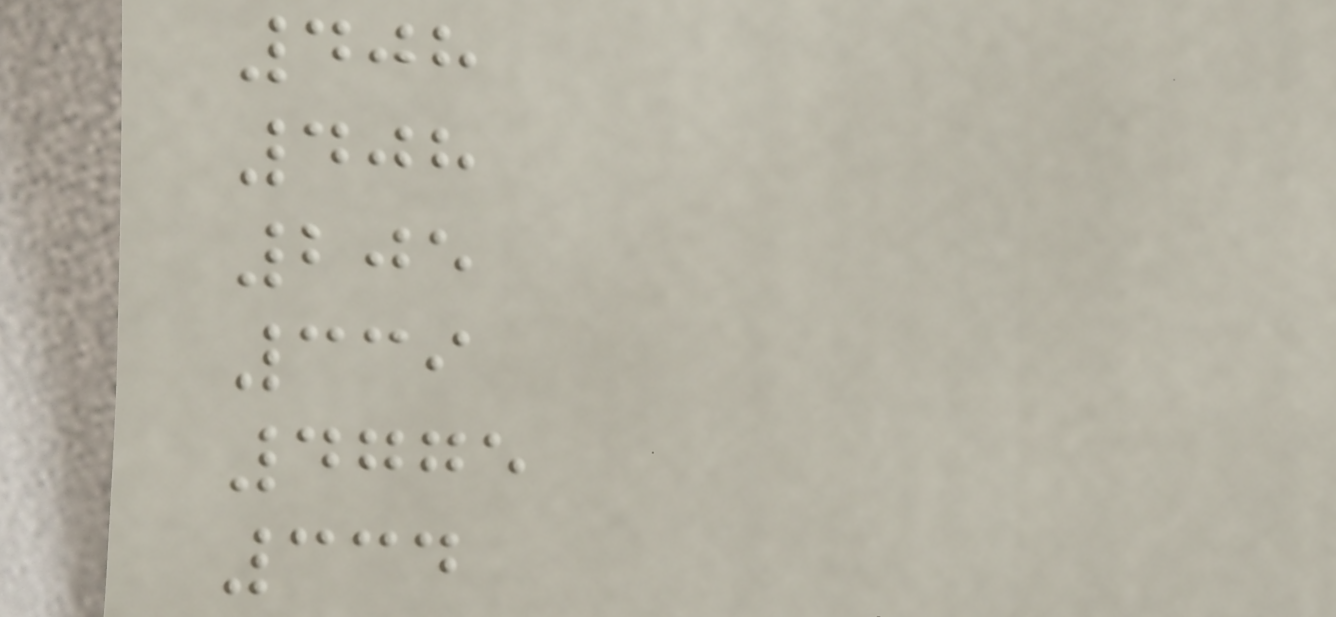408
408
205
339
4775
334
